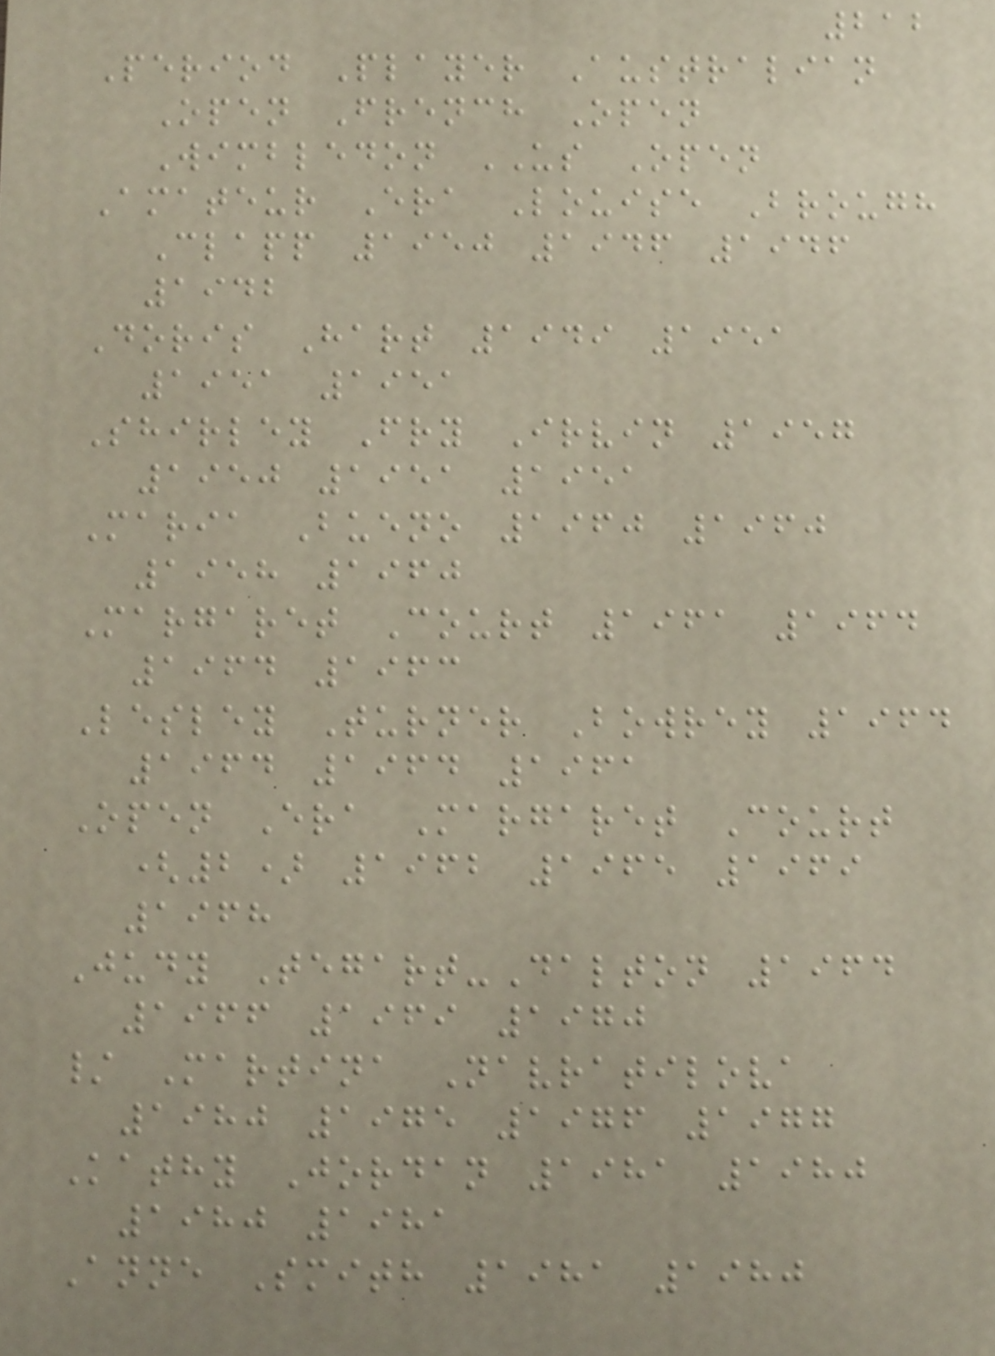212
Period Player Australian
Open French Open
Wimbledon US Open
Amateur Era Louise Brough
Clapp 1950 1946 1946
1942
Doris Hart 1949 1951
1951 1951
Shirley Fry Irvin 1957
1950 1951 1951
Maria Bueno 1960 1960
1958 1960
Margaret Court 1961 1964
1964 1963
Lesley Turner Bowrey 1964
1964 1964 1961
Open Era Margaret Court
(2) 1962 1965 1969
1968
Judy Tegart-Dalton 1964
1966 1969 1970
/ Martina Navratilova
1980 1975 1976 1977
Kathy Jordan 1981 1980
1980 1981
Anne Smith 1981 1980
